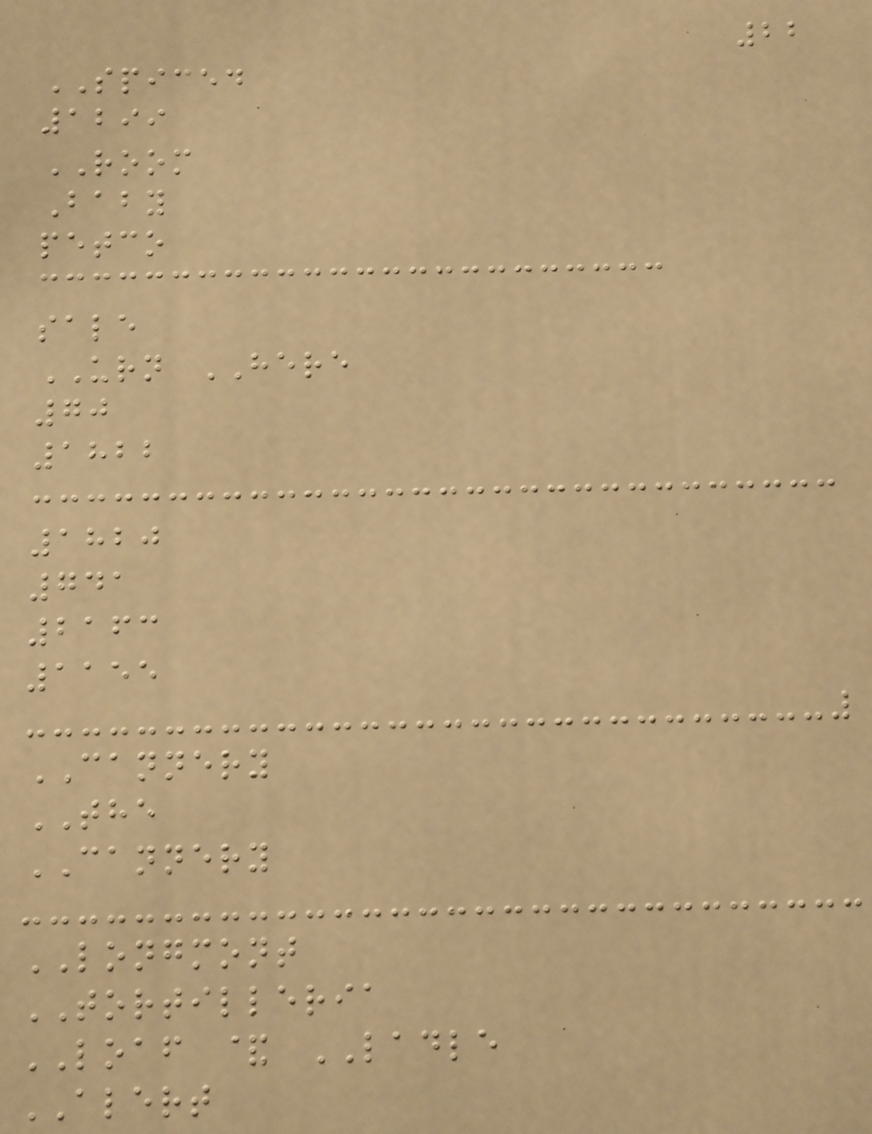22
SPICED
1299
ROOM
Baby
petco
sale
URN HERE
70
1822
1820
741
2163
1155
CANNERY
THE
CANNERY
LONGMONT
TORTILLERIA
LOAF & LADLE
ALERT
